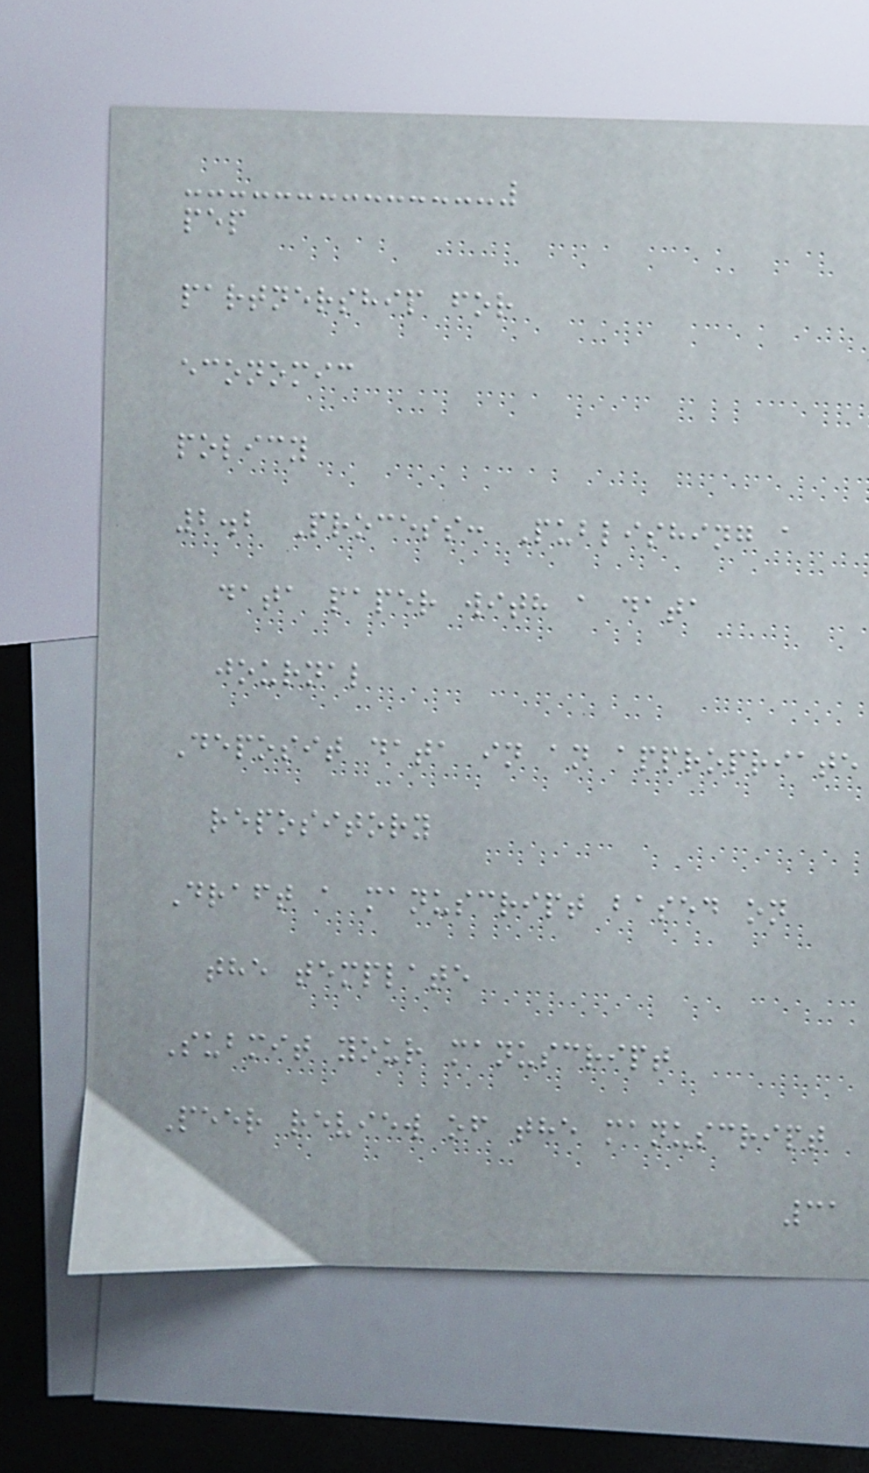pep
partnership for
economic
policy
2.2 Process: Publishing a
data paper with a data
journal
Deposit data in an appropriate
repository
Draft a manuscript based on
the template
Submit your manuscript
Peer review of the manuscript
31
